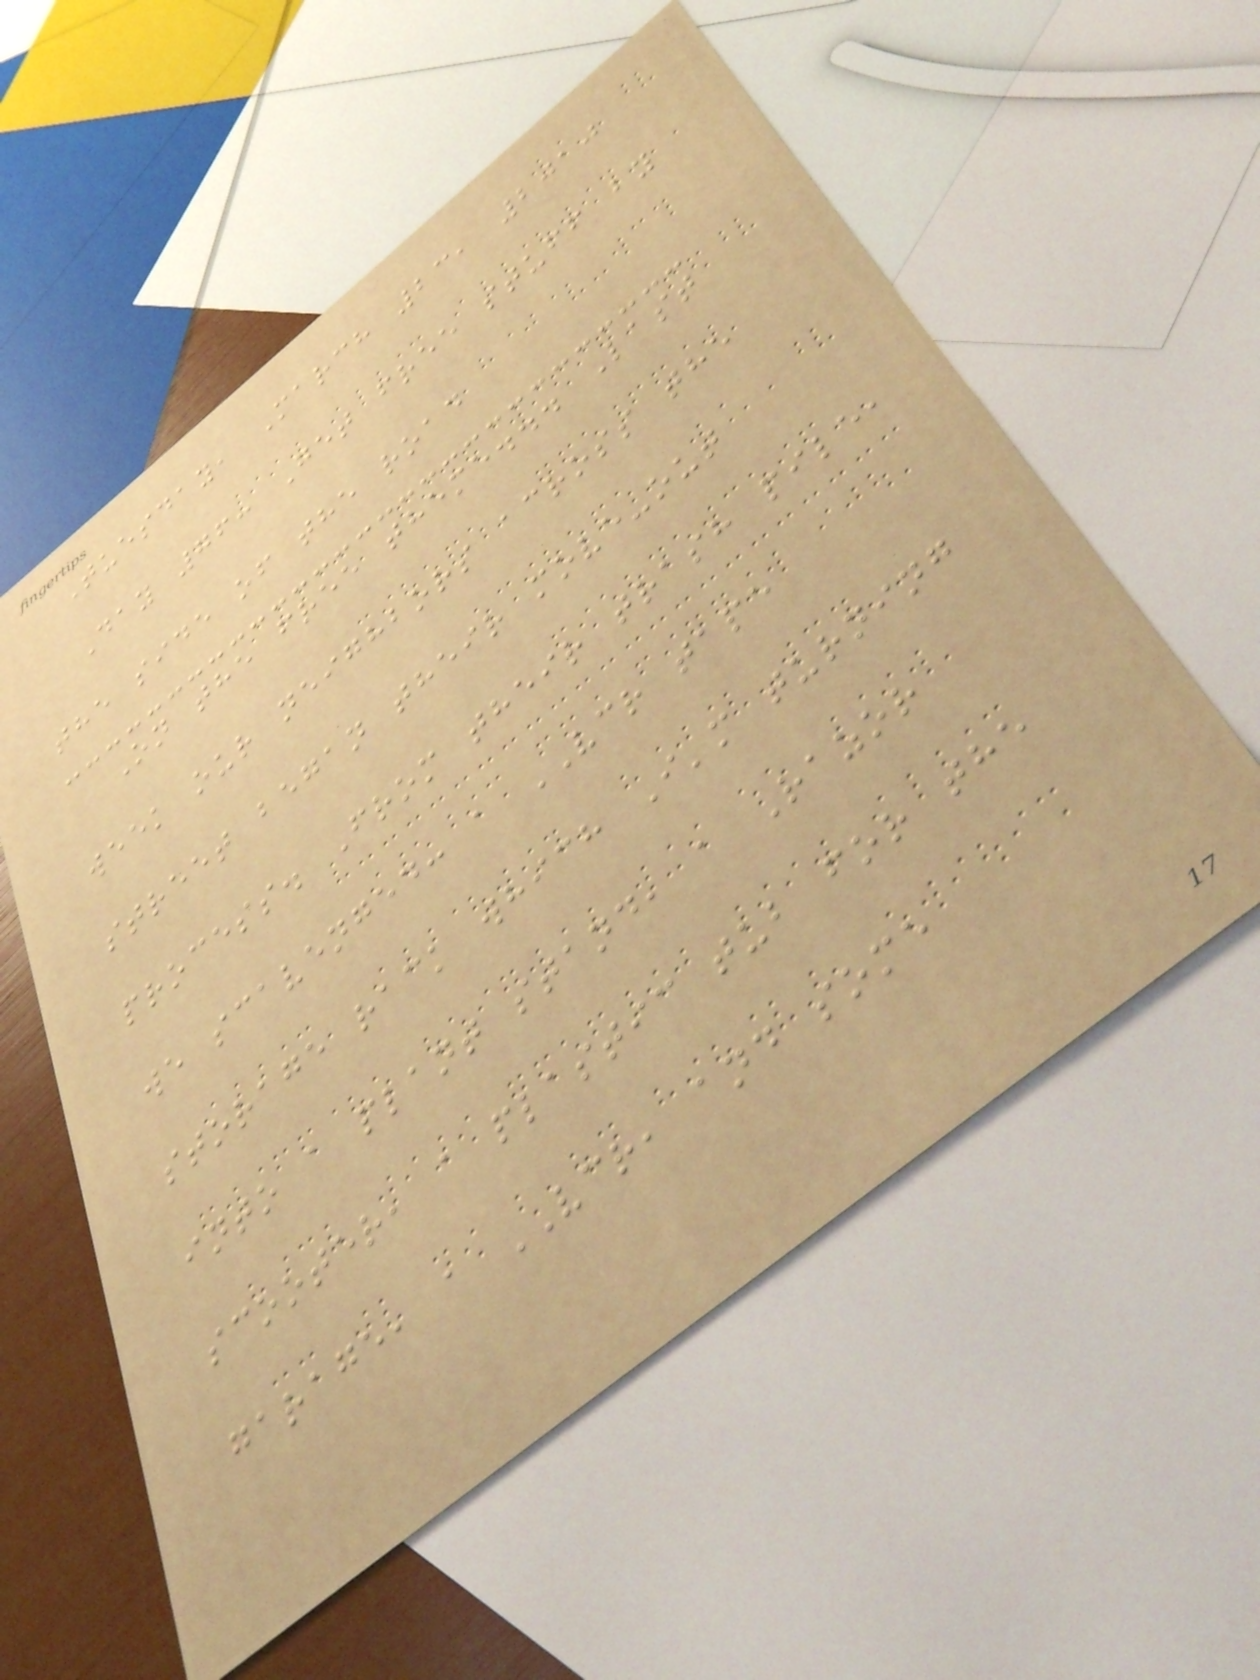Tuesday, March 23, 2010
Day 76: Get free stuff by
the side of the road
On the free theme... Last
week our neighbors across the
street began their move-out
process. From their trash pile,
we scavenged: a VCR tape
storage rack which I'm turning
into a plant stand, a Razor
scooter, a plastic tub for the
garage, a VCR, and some
